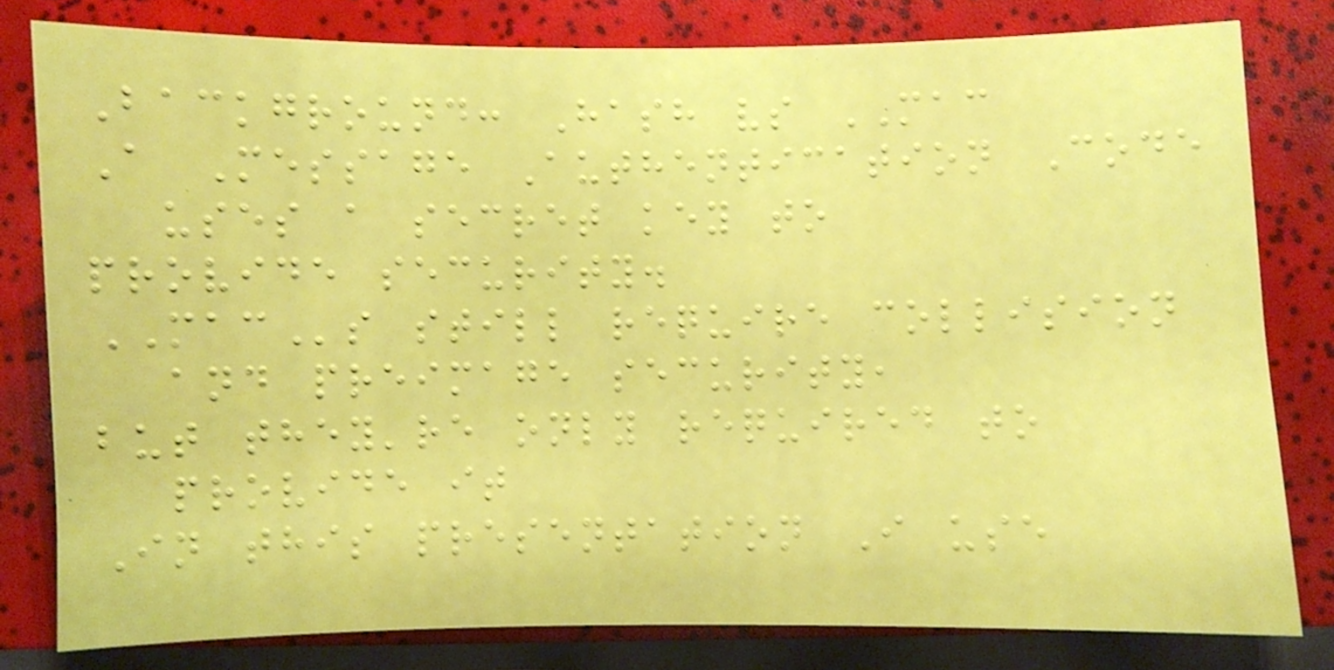Background: Hash vs MAC
A Message Authentication Code
uses a secret key to
provide security.
MACs still require collision
and preimage security,
but they're only required to
provide it
In this presentation I use
